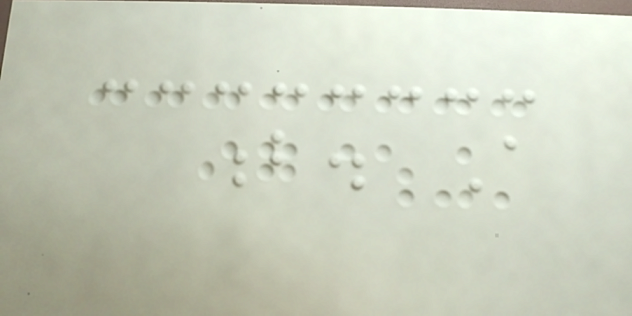b. A
